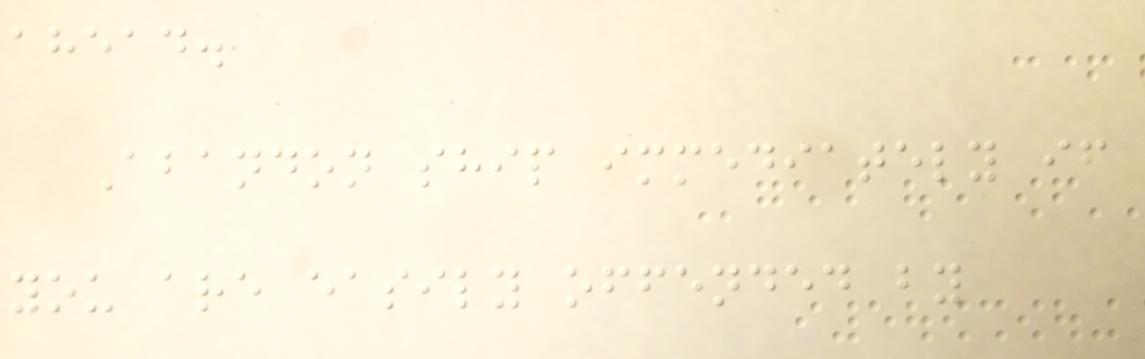ahead.
Abandon ship immediately if
you are easily offended by
